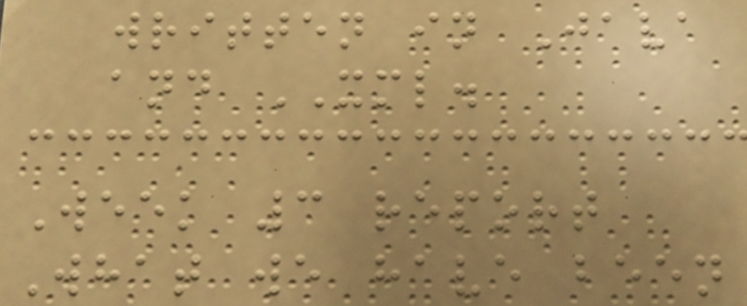written in Java
and XML.
Week 3 report
What we have been
